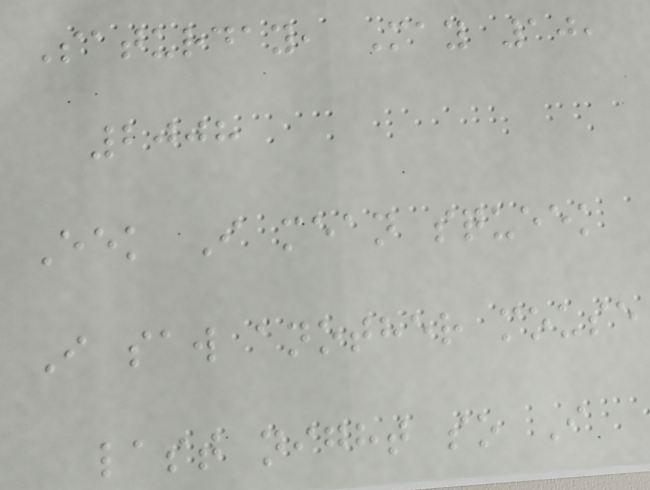Saturday, May 10,
2008
Eek I mean squeek
I saw another mouse
last night so I
